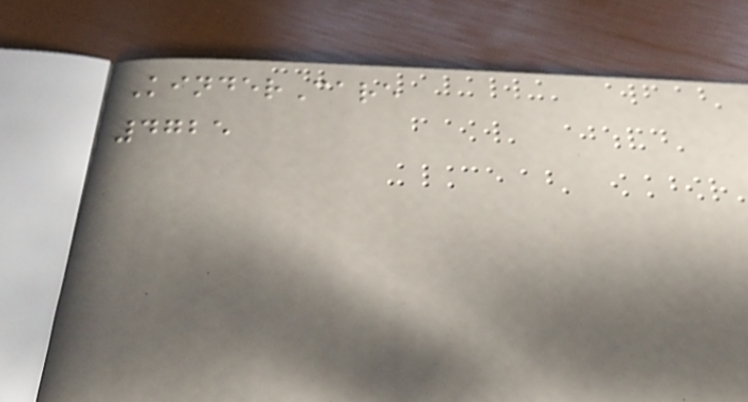KinderCare
4725
